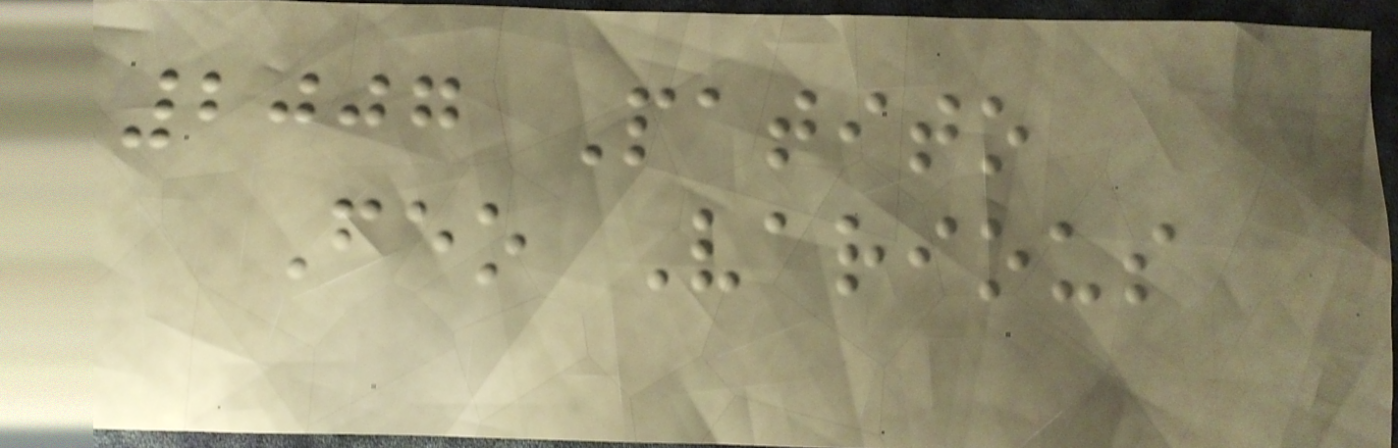2007 Patito
Feo Various
